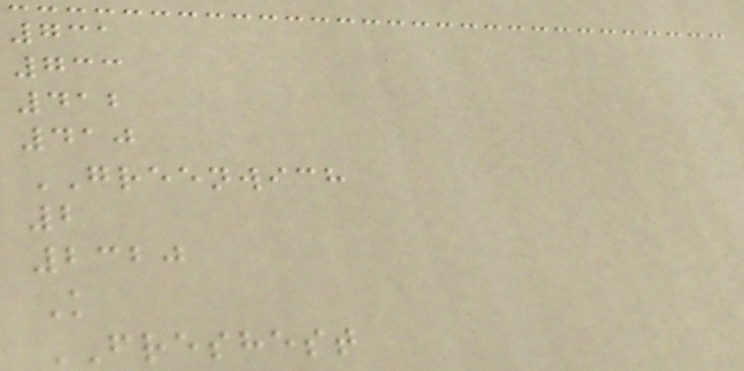731
733
412
410
GREENWICH
2
2320
K
FRESHEST
